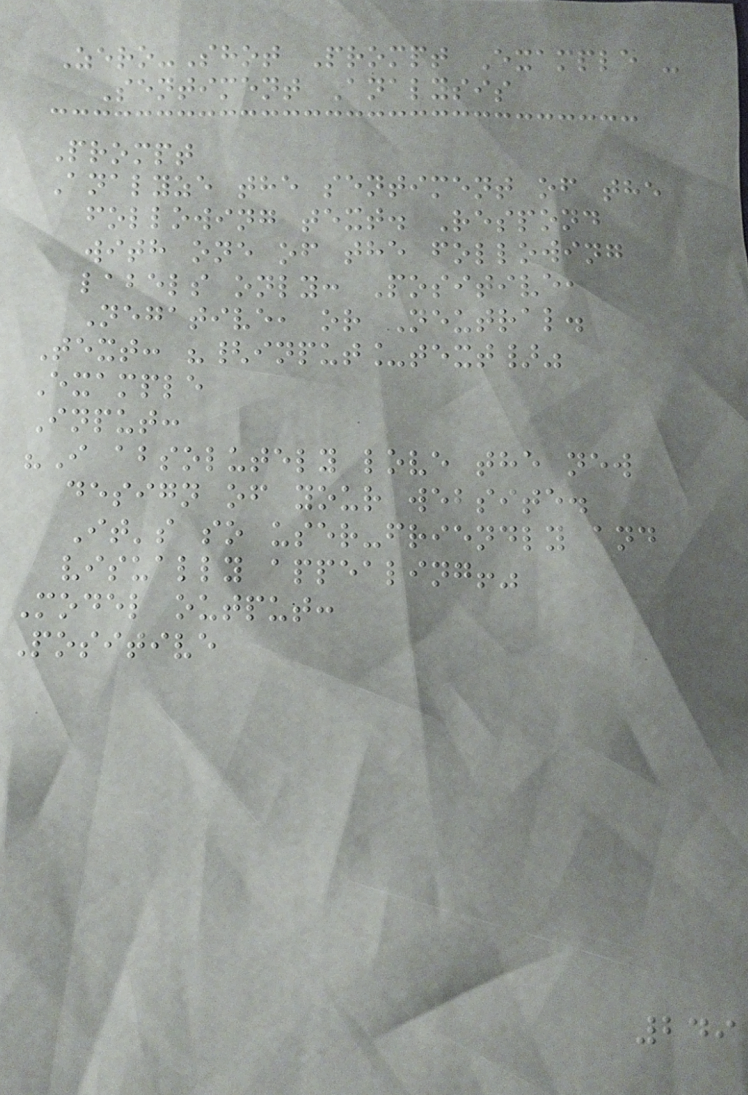Zero-Shot Prompt Example -
Sentiment Analysis
Prompt
Analyze the sentiment of the
following text. Respond
with one of the following
labels only: Positive,
Negative, or Neutral.
Text: "{input_text}"
Example
Input:
"I absolutely love the new
design of your website.
It's so user-friendly and
visually appealing!"
Model output:
Positive
249
